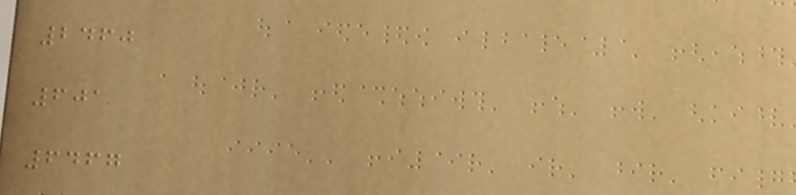2460
601
6467
